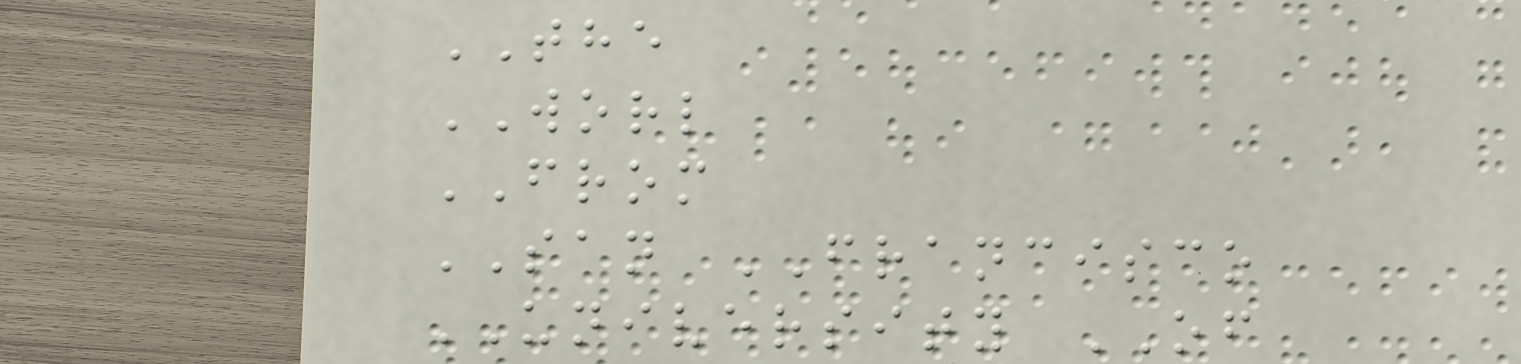THE
WORL
FROM
SAN FRANCISCO
UNIVERSITY OF
